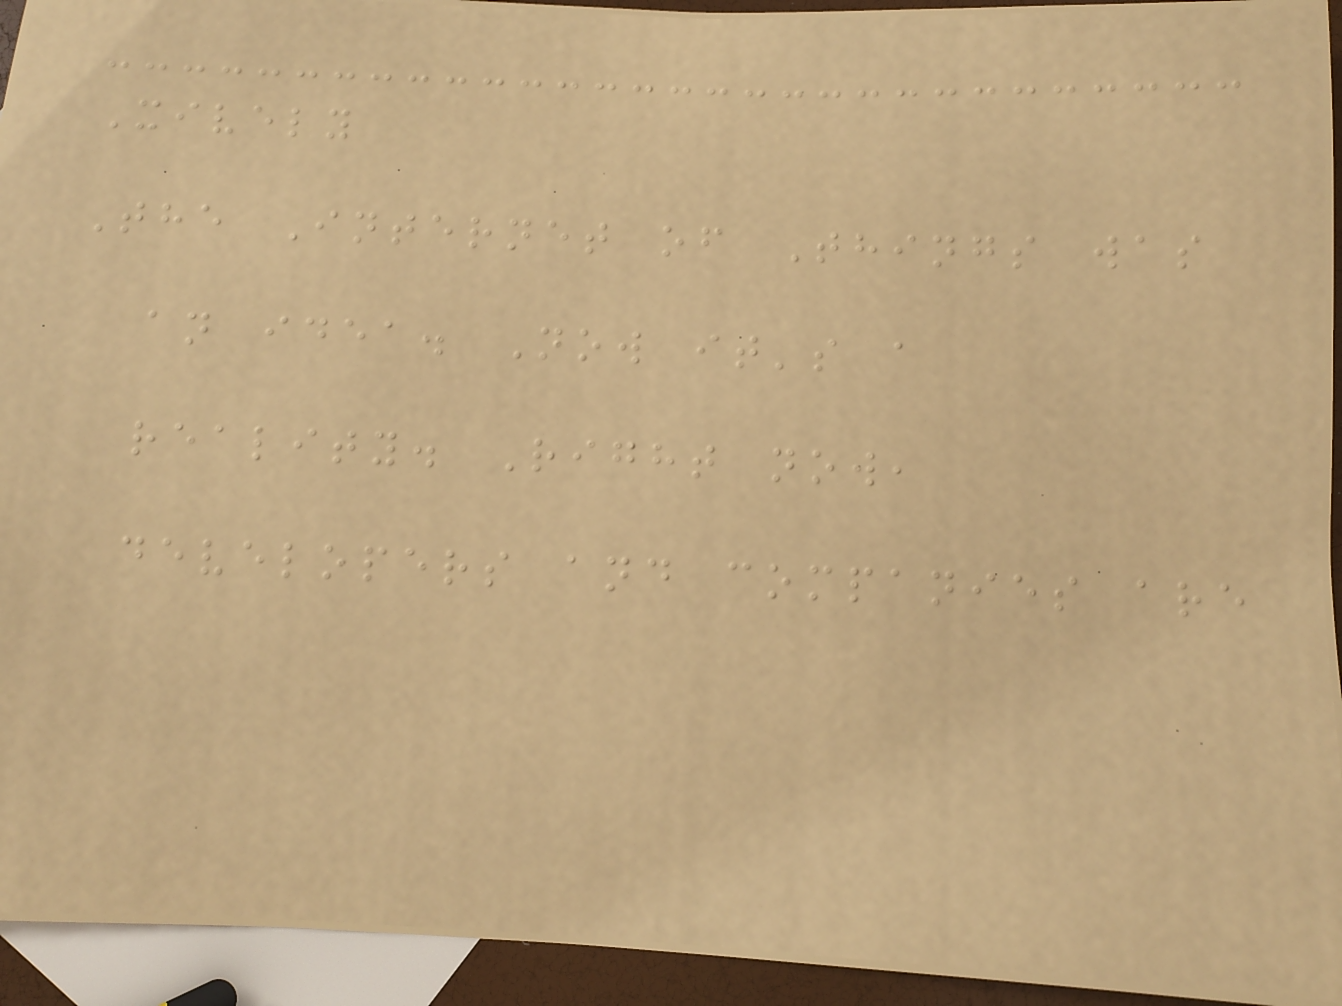Xively
The Internet of Things was
an idea. Now it's a
reality. Right now,
developers and companies are
